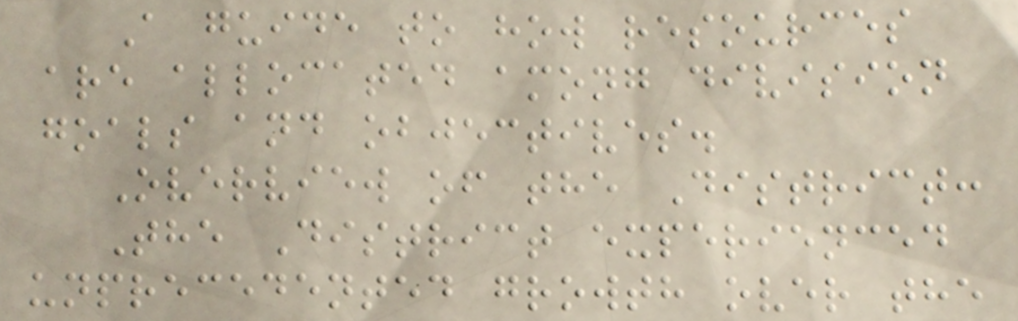A guide to how resources
are allocated among division
goals and objectives.
Overview of the District:
The District experienced
unprecedented growth over the
